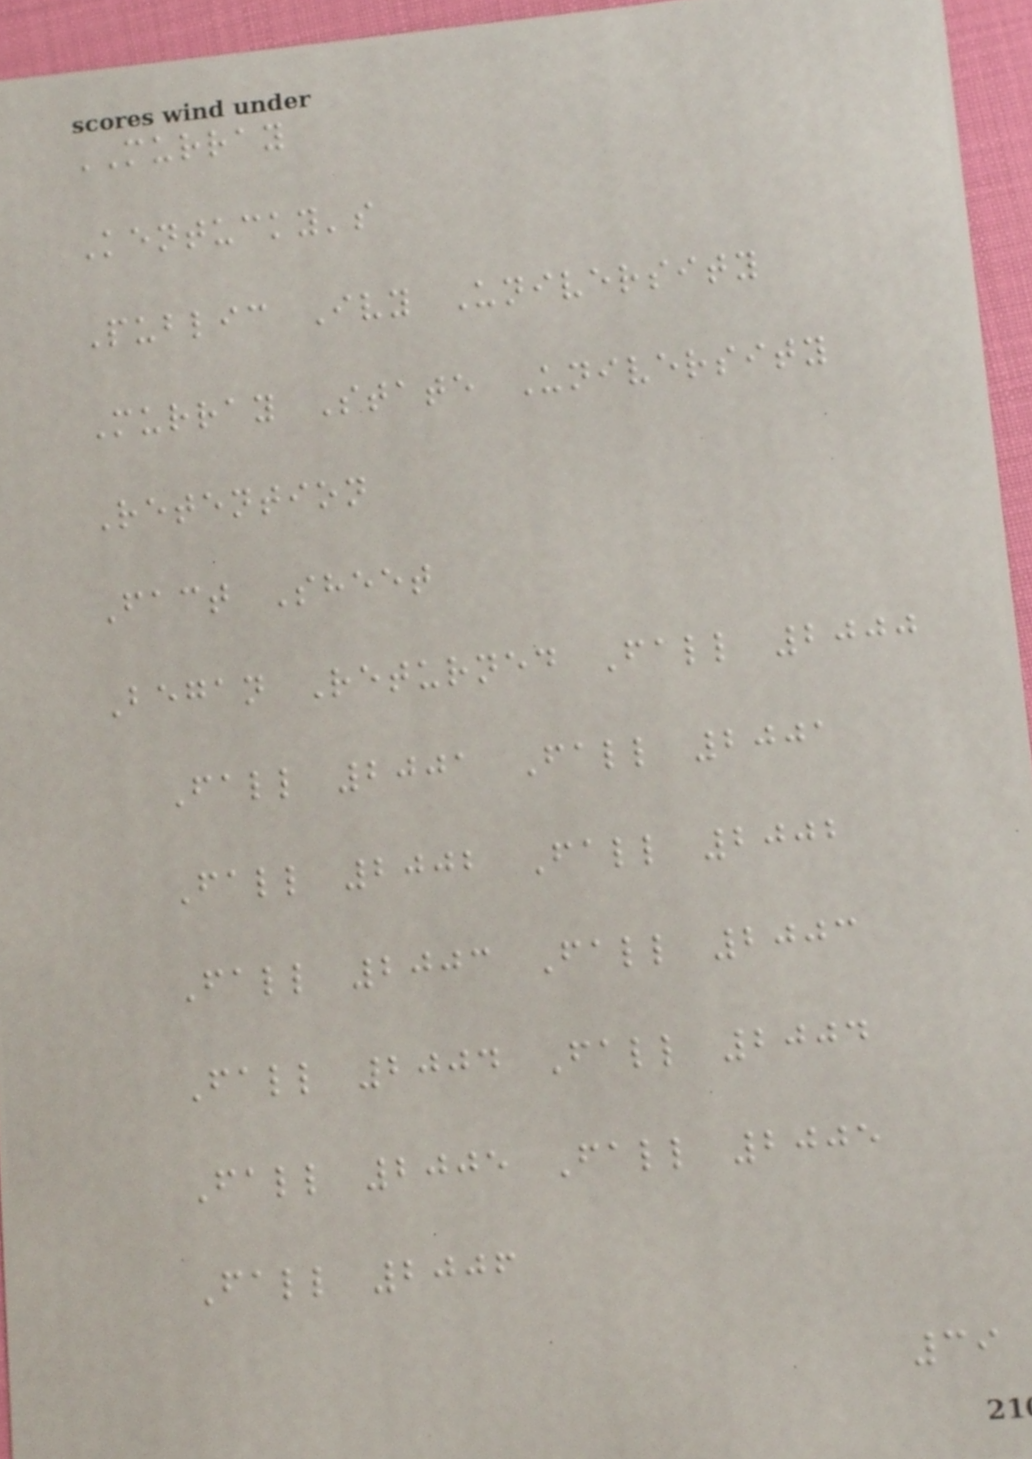MURRAY
Kentucky's
Public Ivy University
Murray State University
Retention
Fact Sheet
Began Returned Fall 2000
Fall 2001 Fall 2001
Fall 2002 Fall 2002
Fall 2003 Fall 2003
Fall 2004 Fall 2004
Fall 2005 Fall 2005
Fall 2006
39
